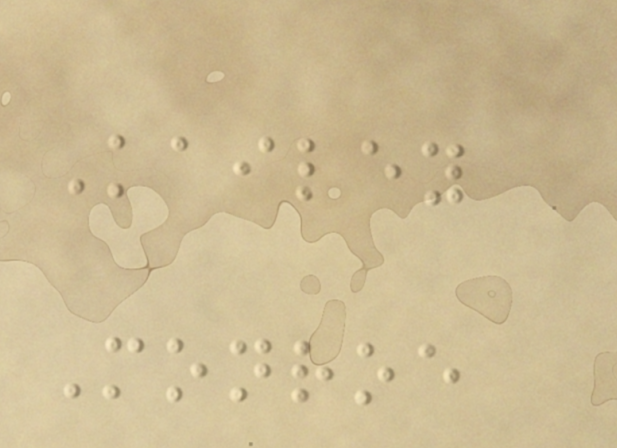Kailey
Monroe
